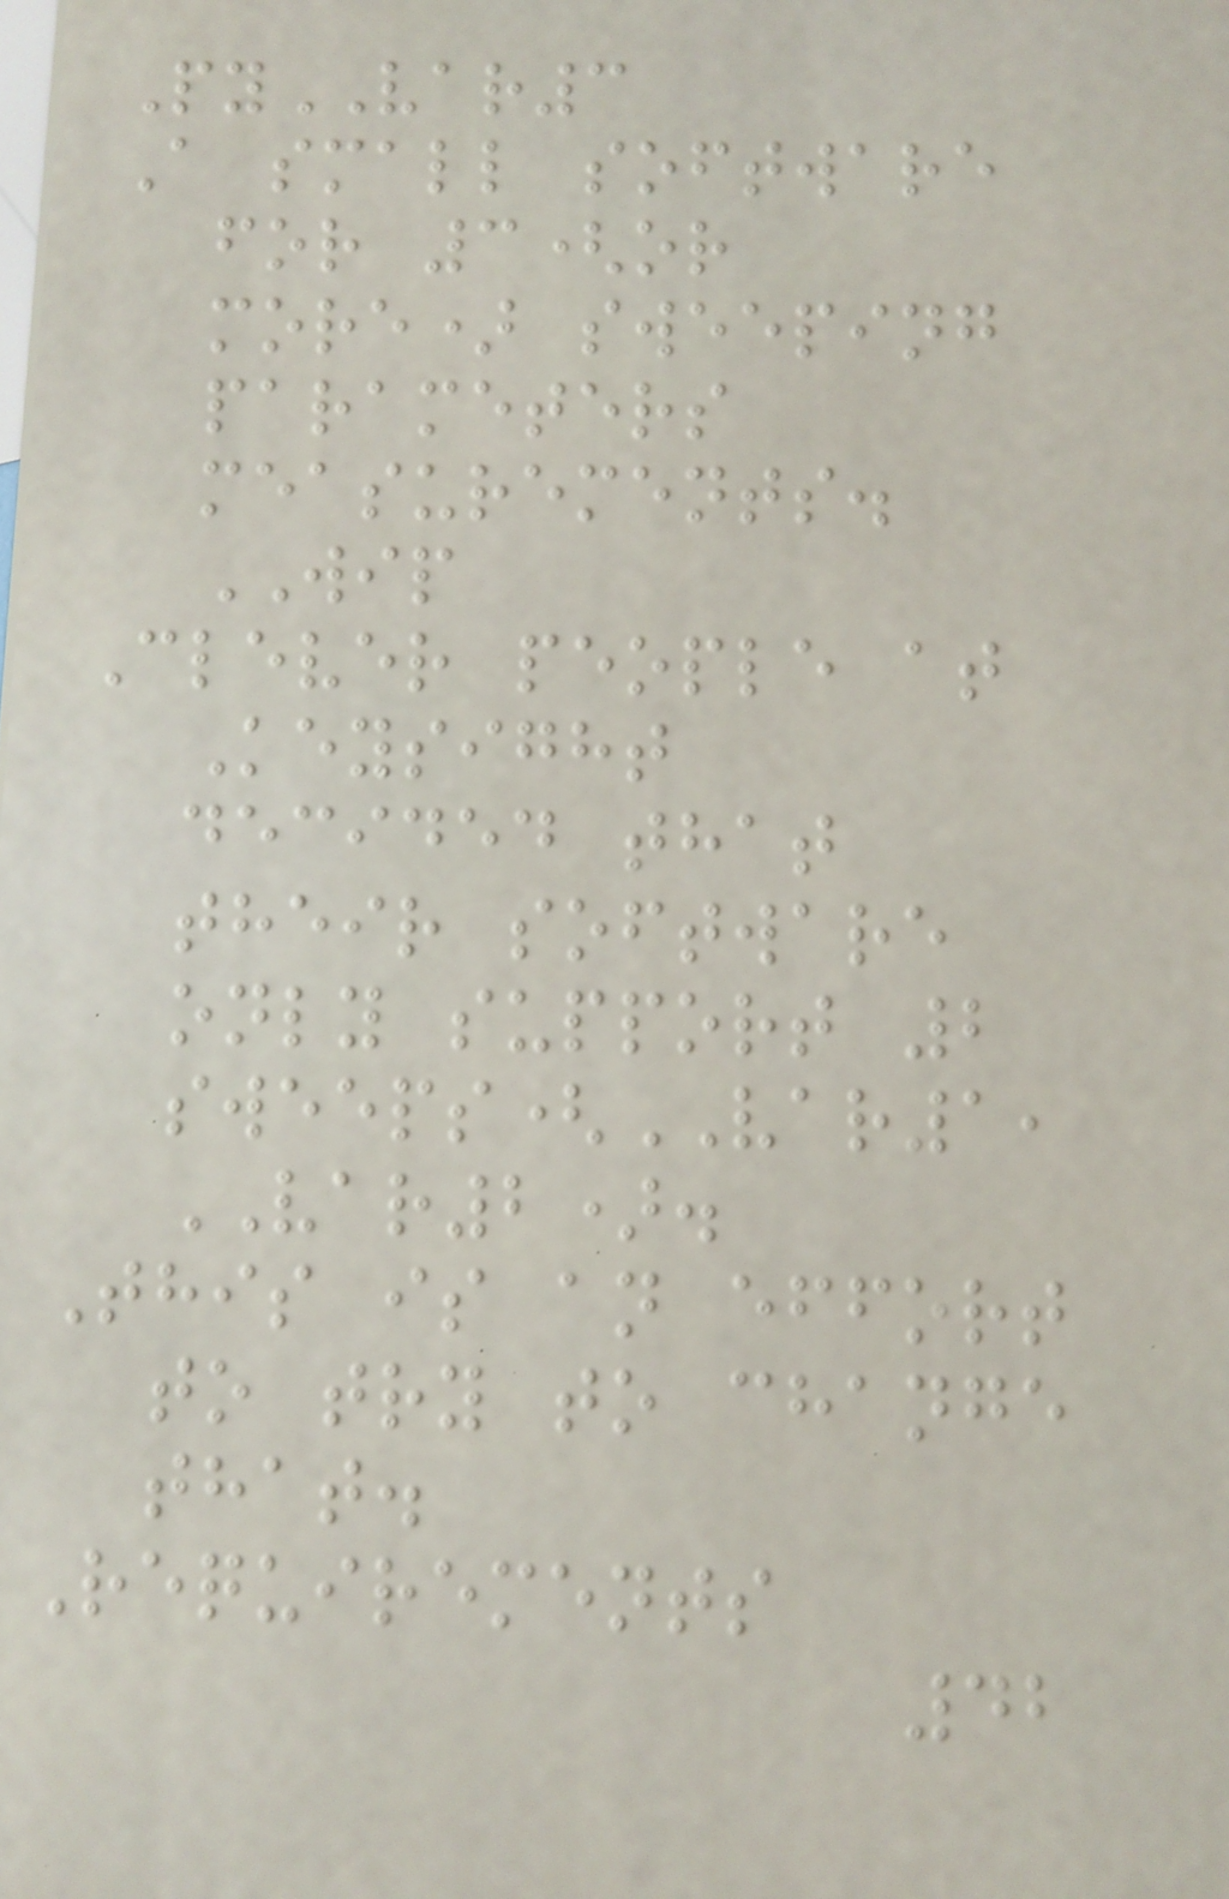PyVAR3
A small software
for 3(or
more) sweeping
parameters
measurements.
WIP
Clever people at
Keysight
decided that
their software
only support 2
sweeps(VAR1,
VAR2).
This is an effort
to try to change
that.
Requirements
42
